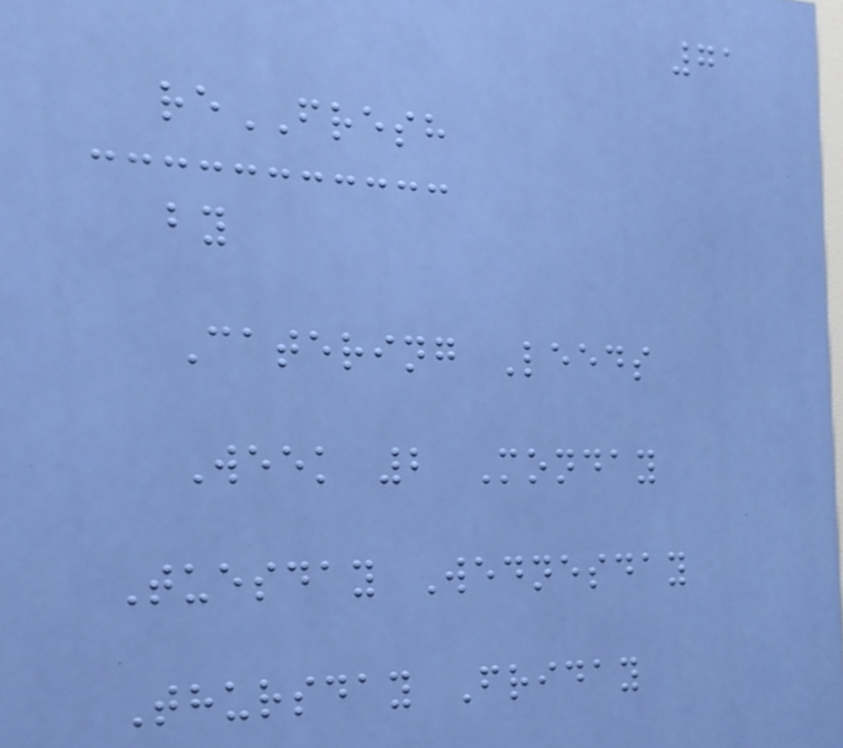71
reFRESH
by
Catering Leeds
Week 2 Monday
Tuesday Wednesday
Thursday Friday
